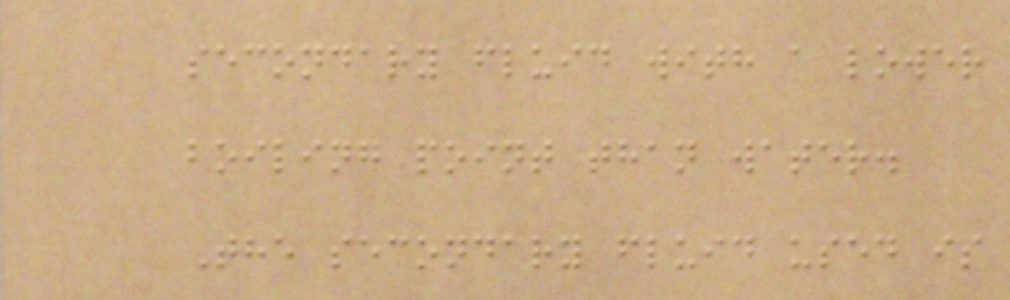secondary fluid with a lower
boiling point than water.
The secondary fluid used is
